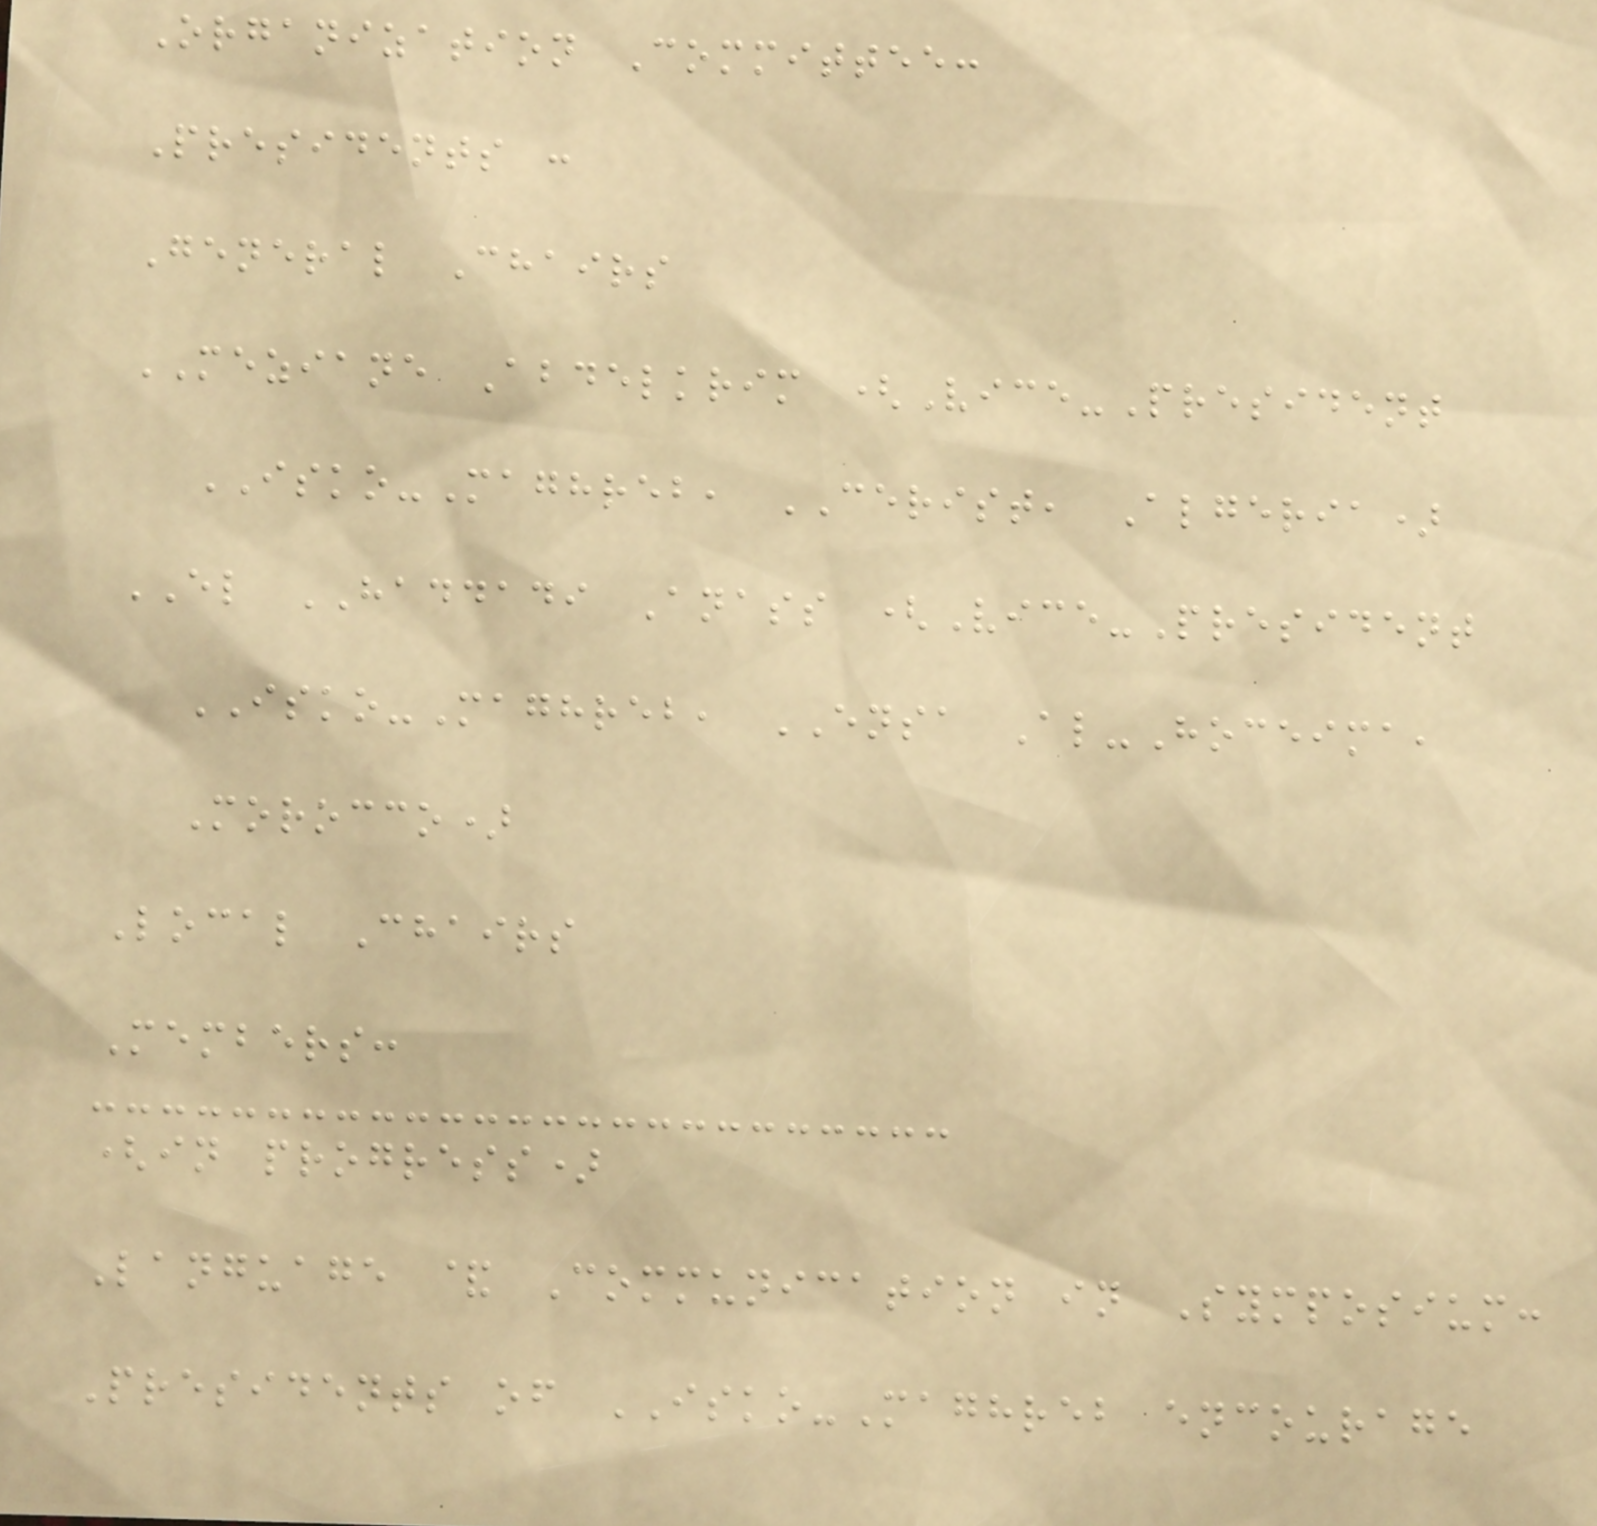Organization Committee:
Presidents :
General Chairs
MEZIANE Abdelkrim (Vice-President
ISKO-Maghreb, CERIST, Algeria)
EL HADDADI Anass (Vice-President
ISKO-Maghreb, ENSA Al-Hoceima,
Morocco)
Local Chairs
Members:
(in progress)
Language & Communication in Symposium:
Presidents of ISKO-Maghreb encourage
